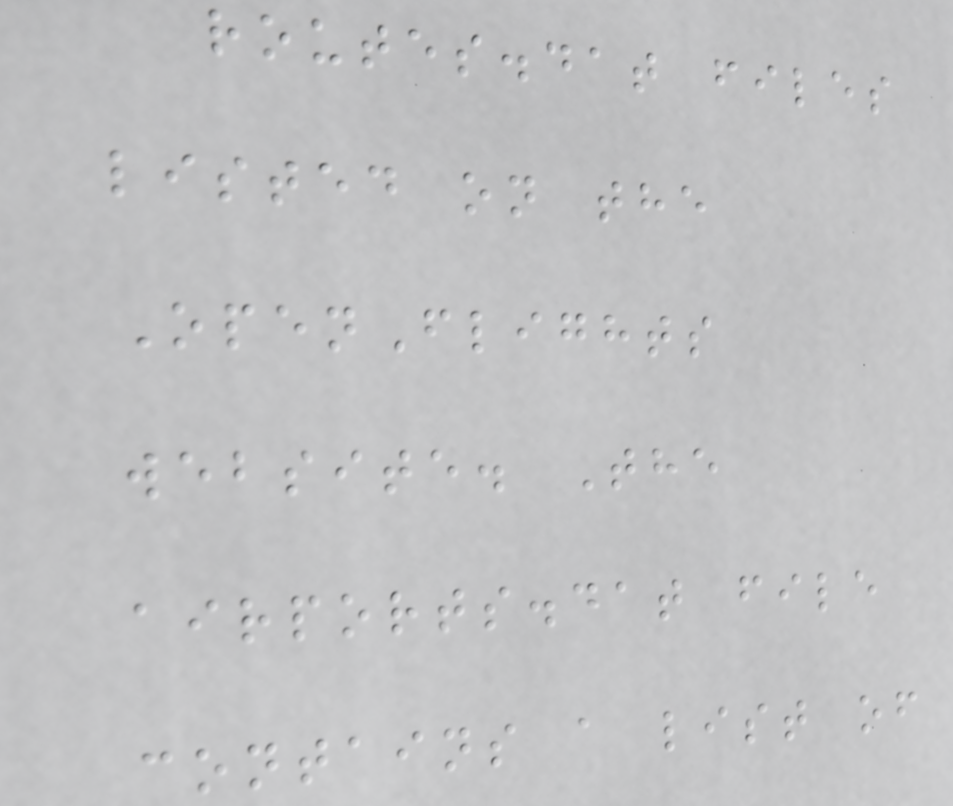routes.dat files
listed on the
OpenFlights
website. The
airports.dat file
contains a list of
